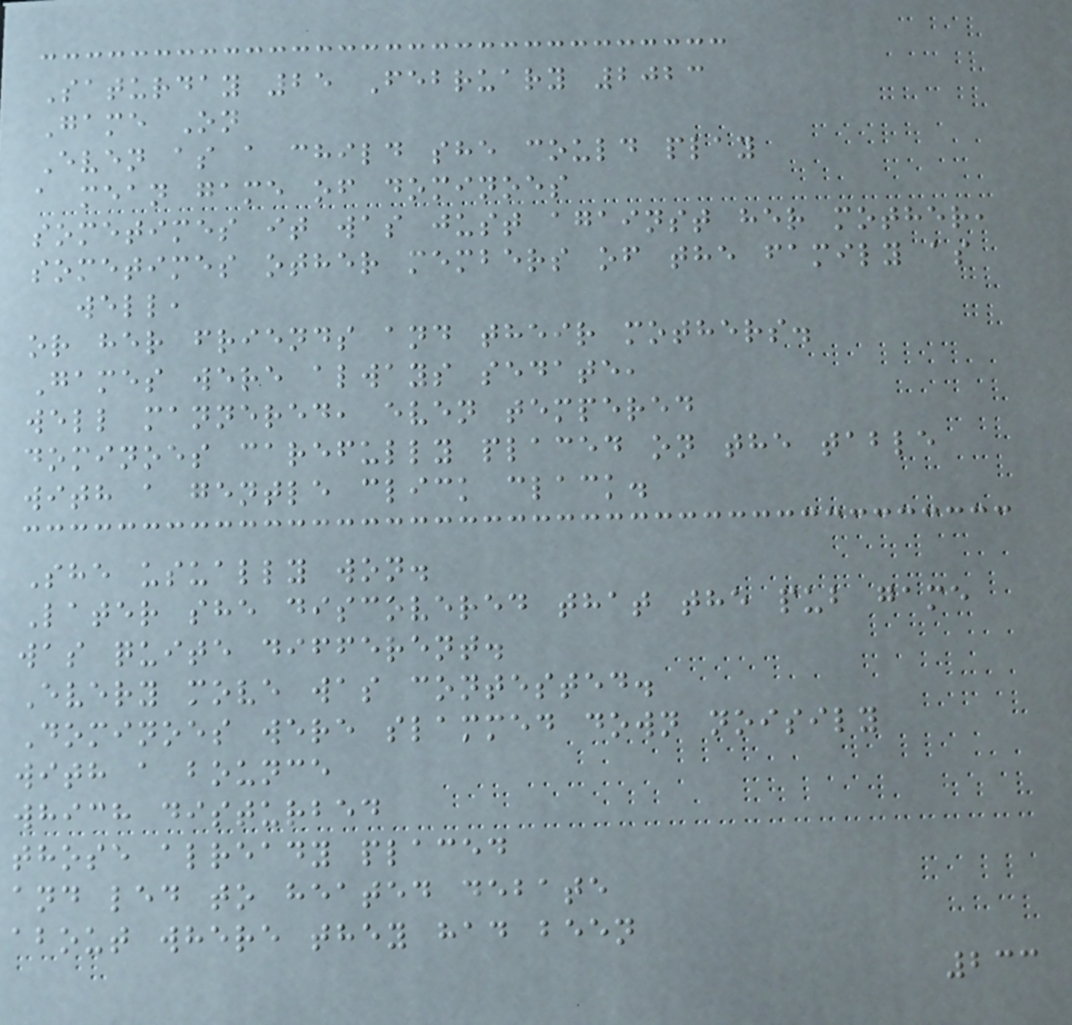Saturday 25 February 2023
Game On
Even as a child she could play
a mean game of dominoes
sometimes it was just against her mother,
sometimes other members of the family as
well,
or her friends and their mothers.
Games were always sedate,
well mannered, even tempered
dominoes carefully placed on the table
with a gentle click clack.
She usually won.
Later she discovered that the pub game
was quite different.
Every move was contested.
Dominoes were slammed down noisily
with a bounce
which disturbed
those already placed
and led to heated debate
about where they had been
233
